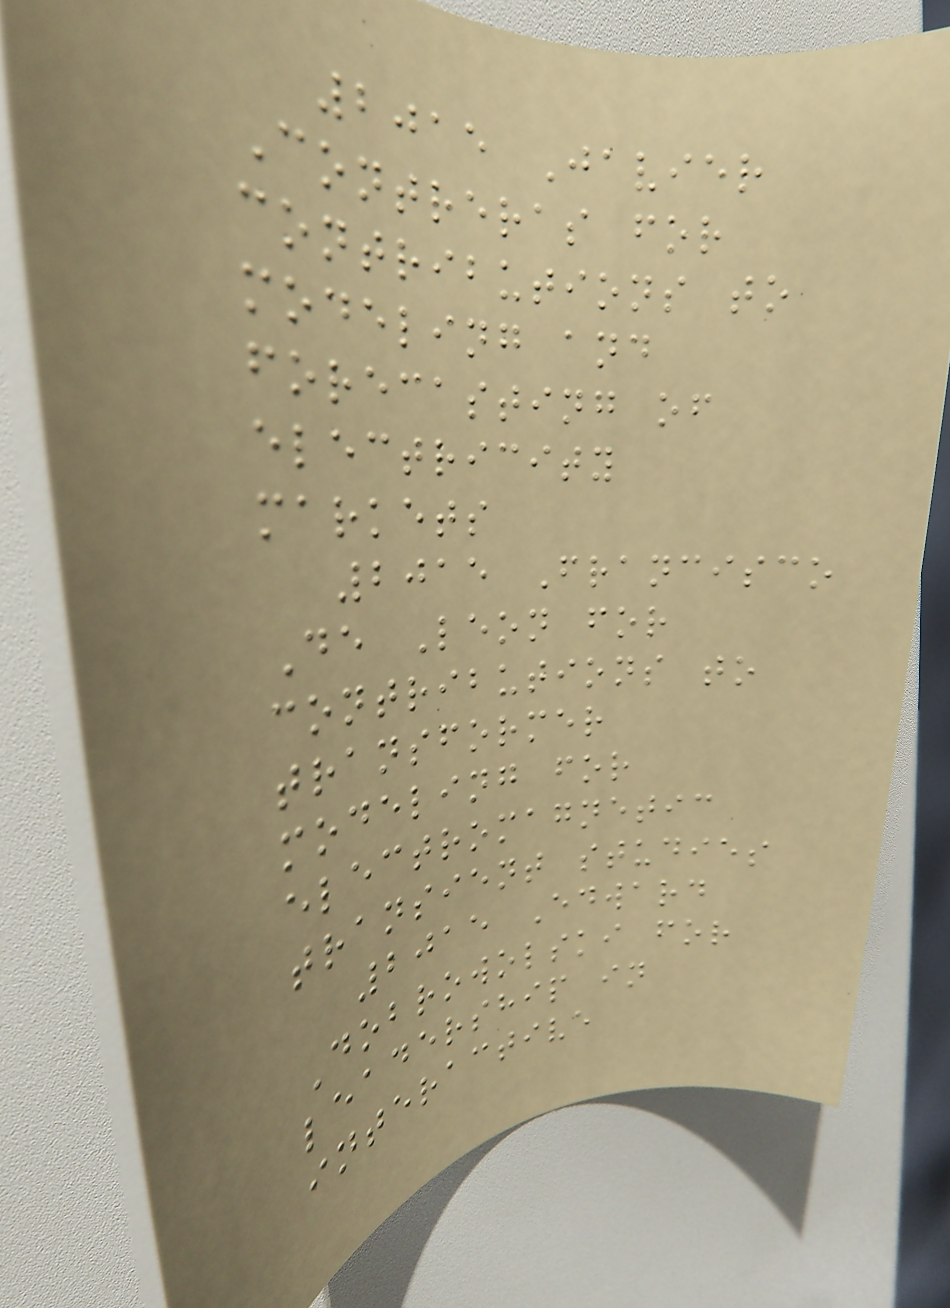2015 Javier
Contreras for
contributions to
modeling and
forecasting of
electricity
markets
2015 Francisco
De Leon for
contributions to
transformer
modeling for
electromagnetic
transient studies
2015 Edward
Dobrowolski for
leadership in
interactive
